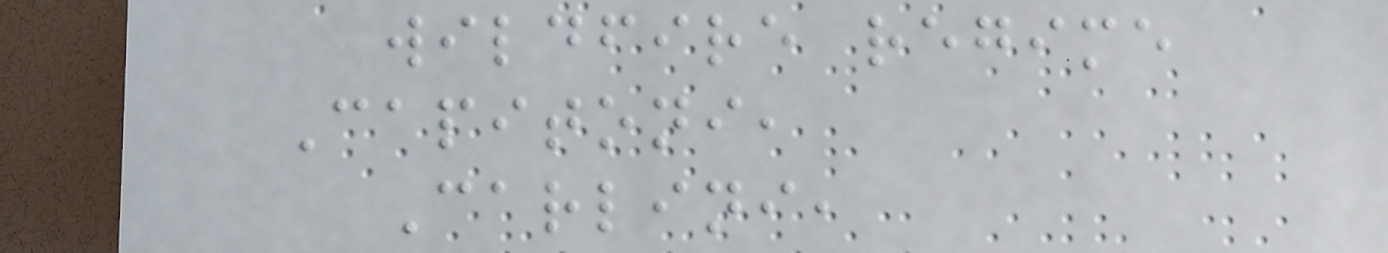wildfire regime
Capitoni,
Carlini,
